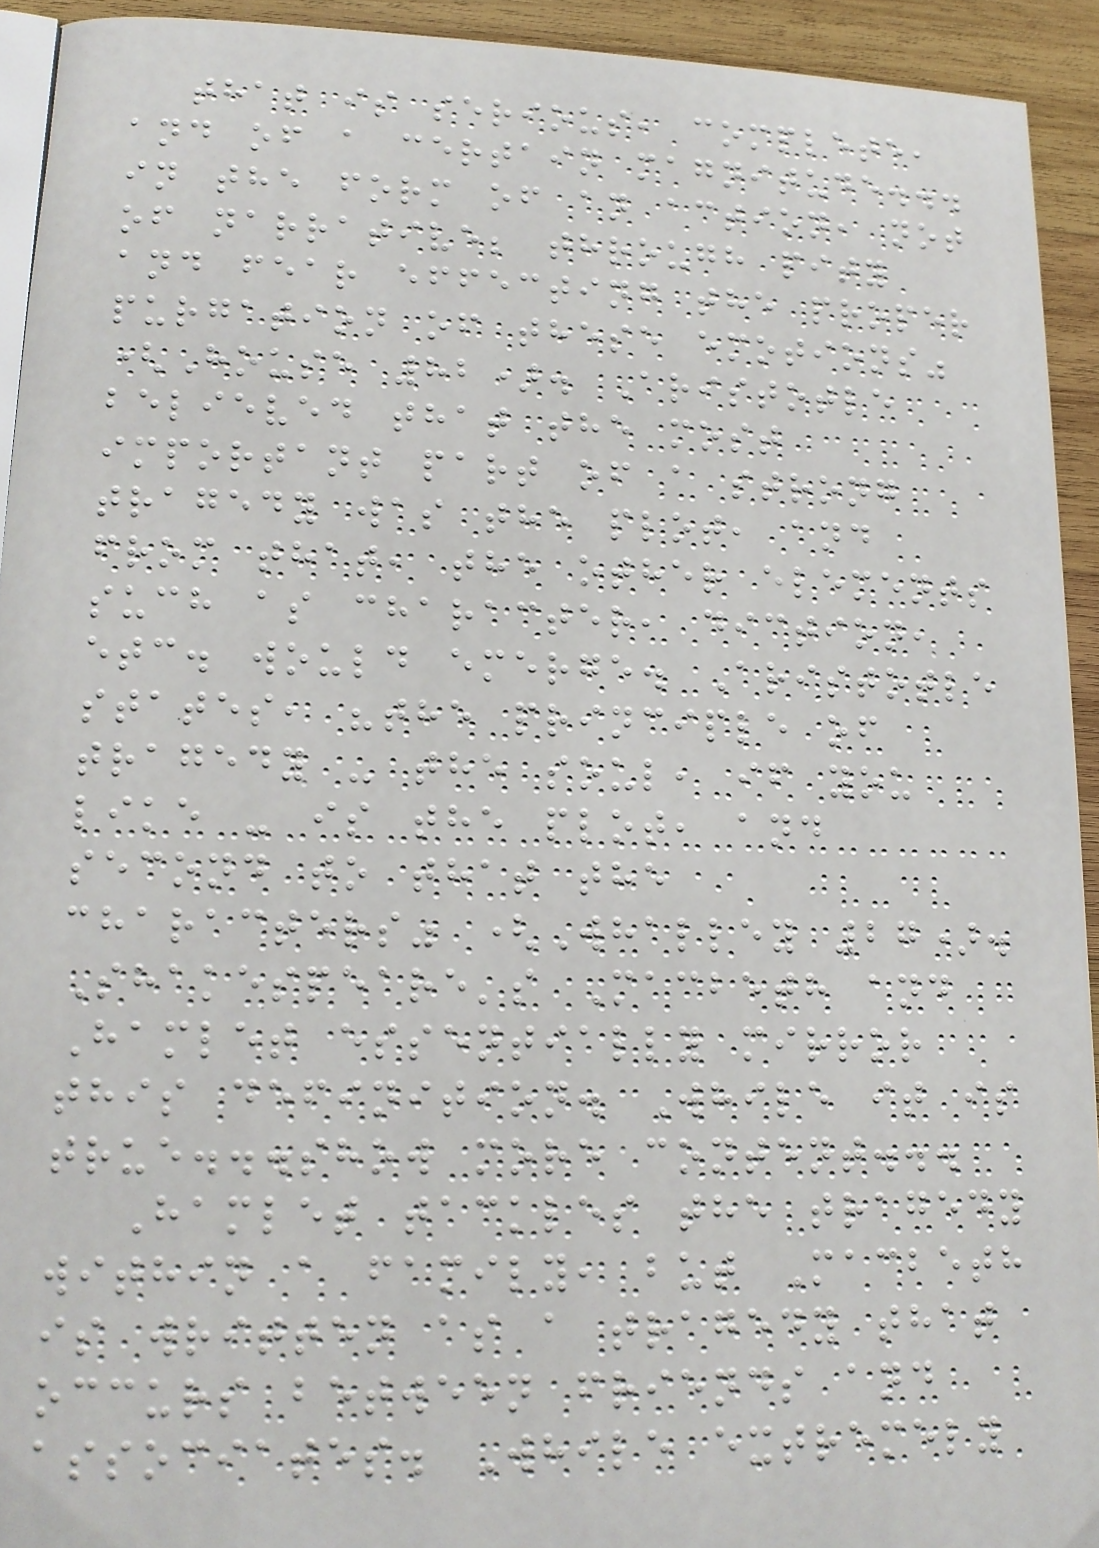that is serious, complete,
and of a certain magnitude...
in the form of an action, not
of narrative; through pity
and fear effecting the proper
purgation of these emotions"
(House 82). Aristotle
believed that the most
important part of a strong
tragedy was the plot, and
from that, the other elements
such as character, diction,
etc. would emerge. Aristotle
states, "the principle of
tragedy - the soul, if you
like - is the plot, and
second to that the
characters" (Whalley 27).
Shakespeare's Macbeth and
Hamlet essentially mirror
this definition. While it is
true...show more content...
Hamlet tackles the tragedy
within a family, but Macbeth
is written as a tragedy that
occurs between friends and
associates. While extremely
